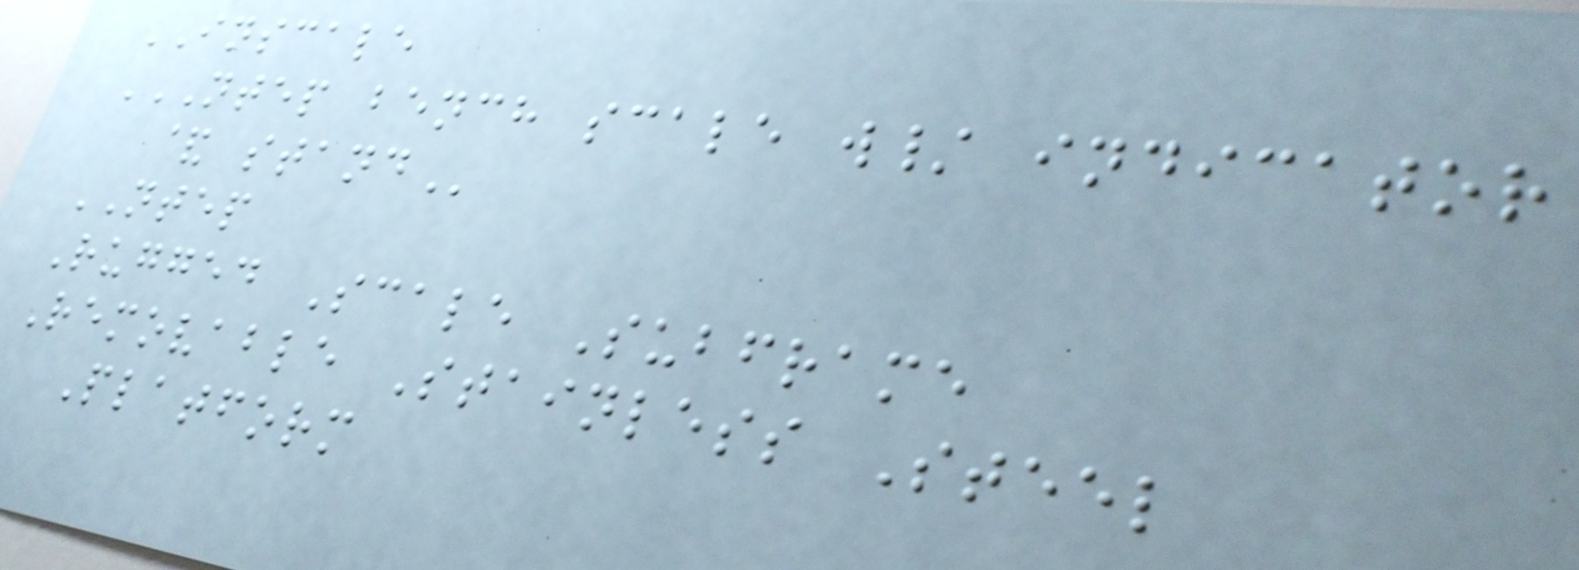INSCALE
NTEP BENCH SCALE W/ INDICATOR
& STAND
NTEP
Rugged Scale Subframe
Removable Stainless Steel
Platform
